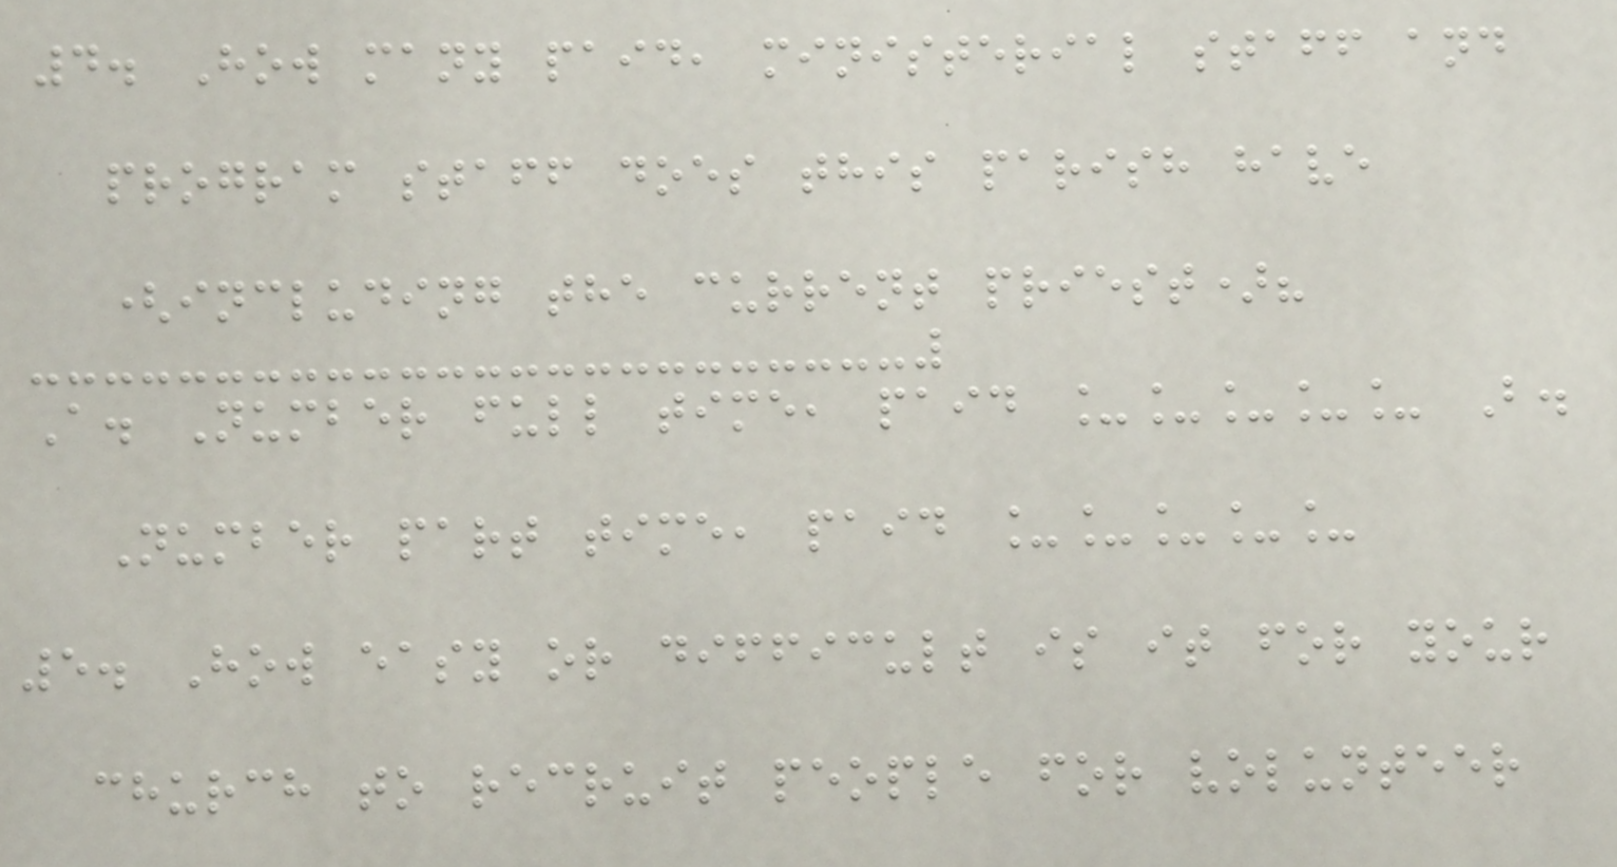4. How many paid, ministerial staff and
program staff does this parish have
(including the current priest)?
A. Number full time, paid _____ B.
Number part time, paid _____
5. How easy or difficult is it for your
church to recruit people for volunteer
